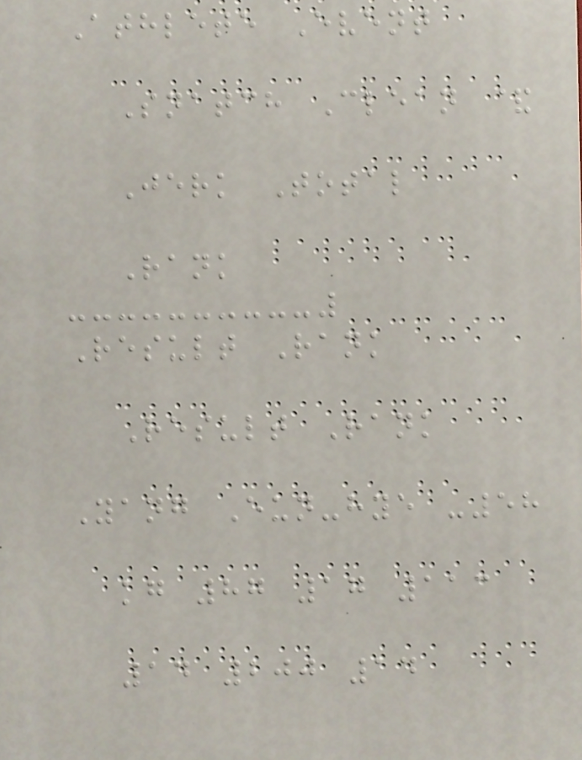Athlete Event
Snatch Clean &
Jerk Total
Rank
Result Rank
Result Rank
Yang Eun-hye -58
kg 87 17 113
14 200 14
